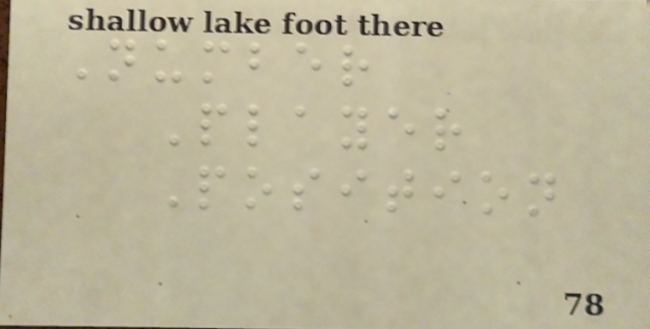Number
Player
Position
